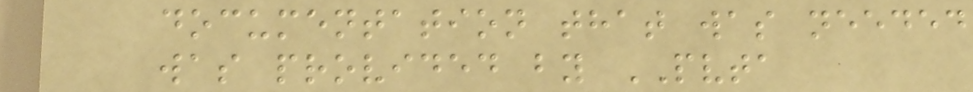documentation that was needed
was provided by PVTA
